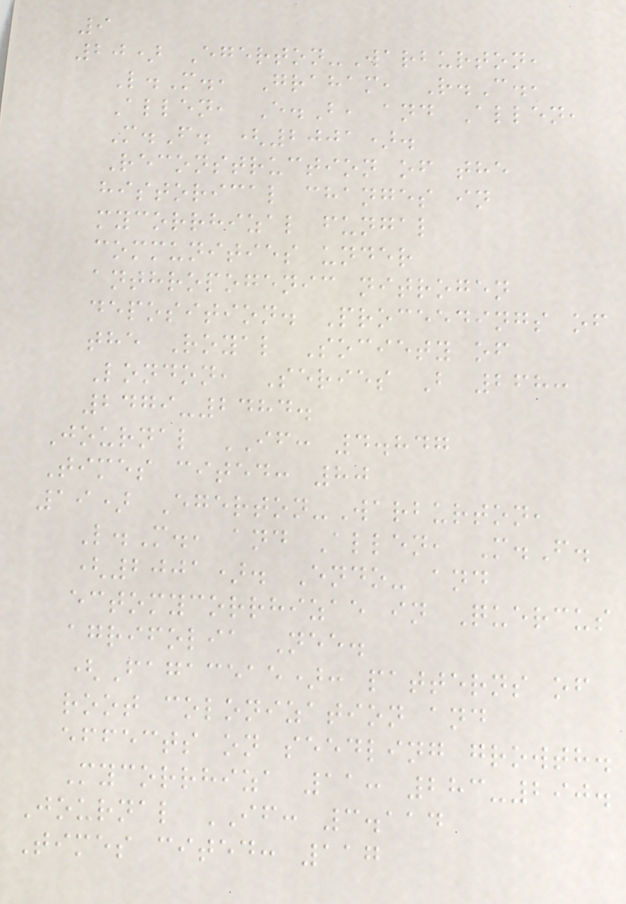9
20) Egerton-Warburton,
L.M., Graham, R.C.,
Allen, E.B, and Allen,
M.F. (2001).
Reconstruction of the
historical changes in
mycorrhizal fungal
communities under
anthropogenic nitrogen
deposition. Proceedings of
the Royal Society of
London, Series B 268:
2479-2484.
Journal IF: 4.847
Times cited: 80
19) Egerton-Warburton,
L.M., and Allen, M.F.
(2001). Endo- and
ectomycorrhizae in Quercus
agrifolia Nee.
(Fagaceae): patterns of
root colonization and
effects on seedling growth.
Mycorrhiza 11: 283-290.
Journal IF: 3.114
Times cited: 117
